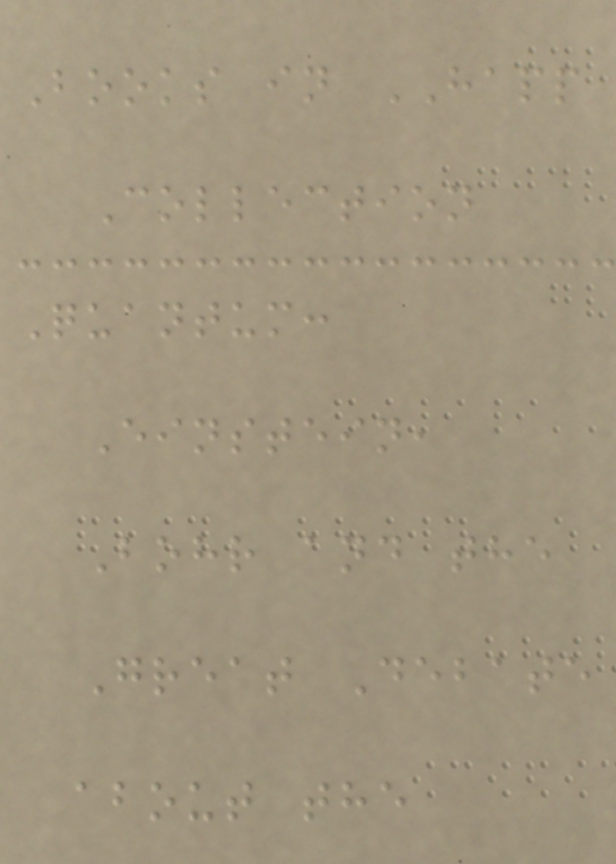Books in HAPP
Collection
Quantum:
Einstein,
Bohr and the
Great Debate
about the
